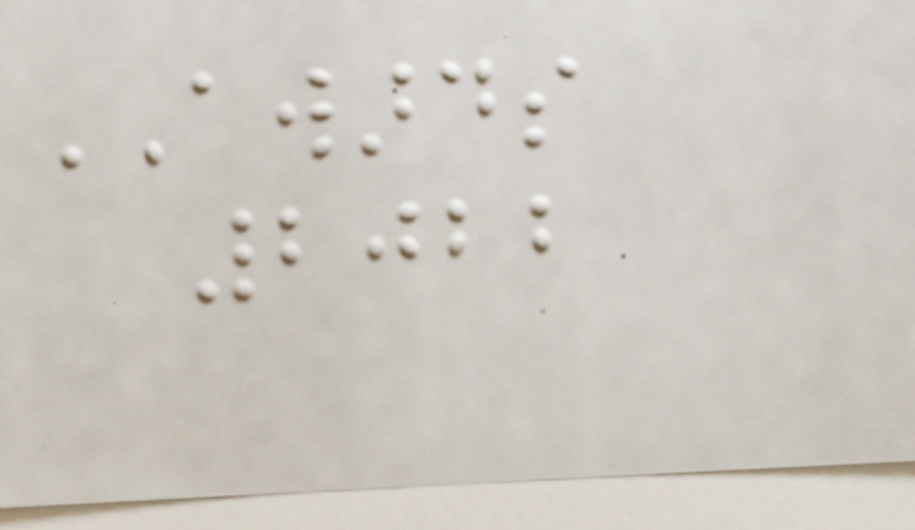AWARDS
2022
